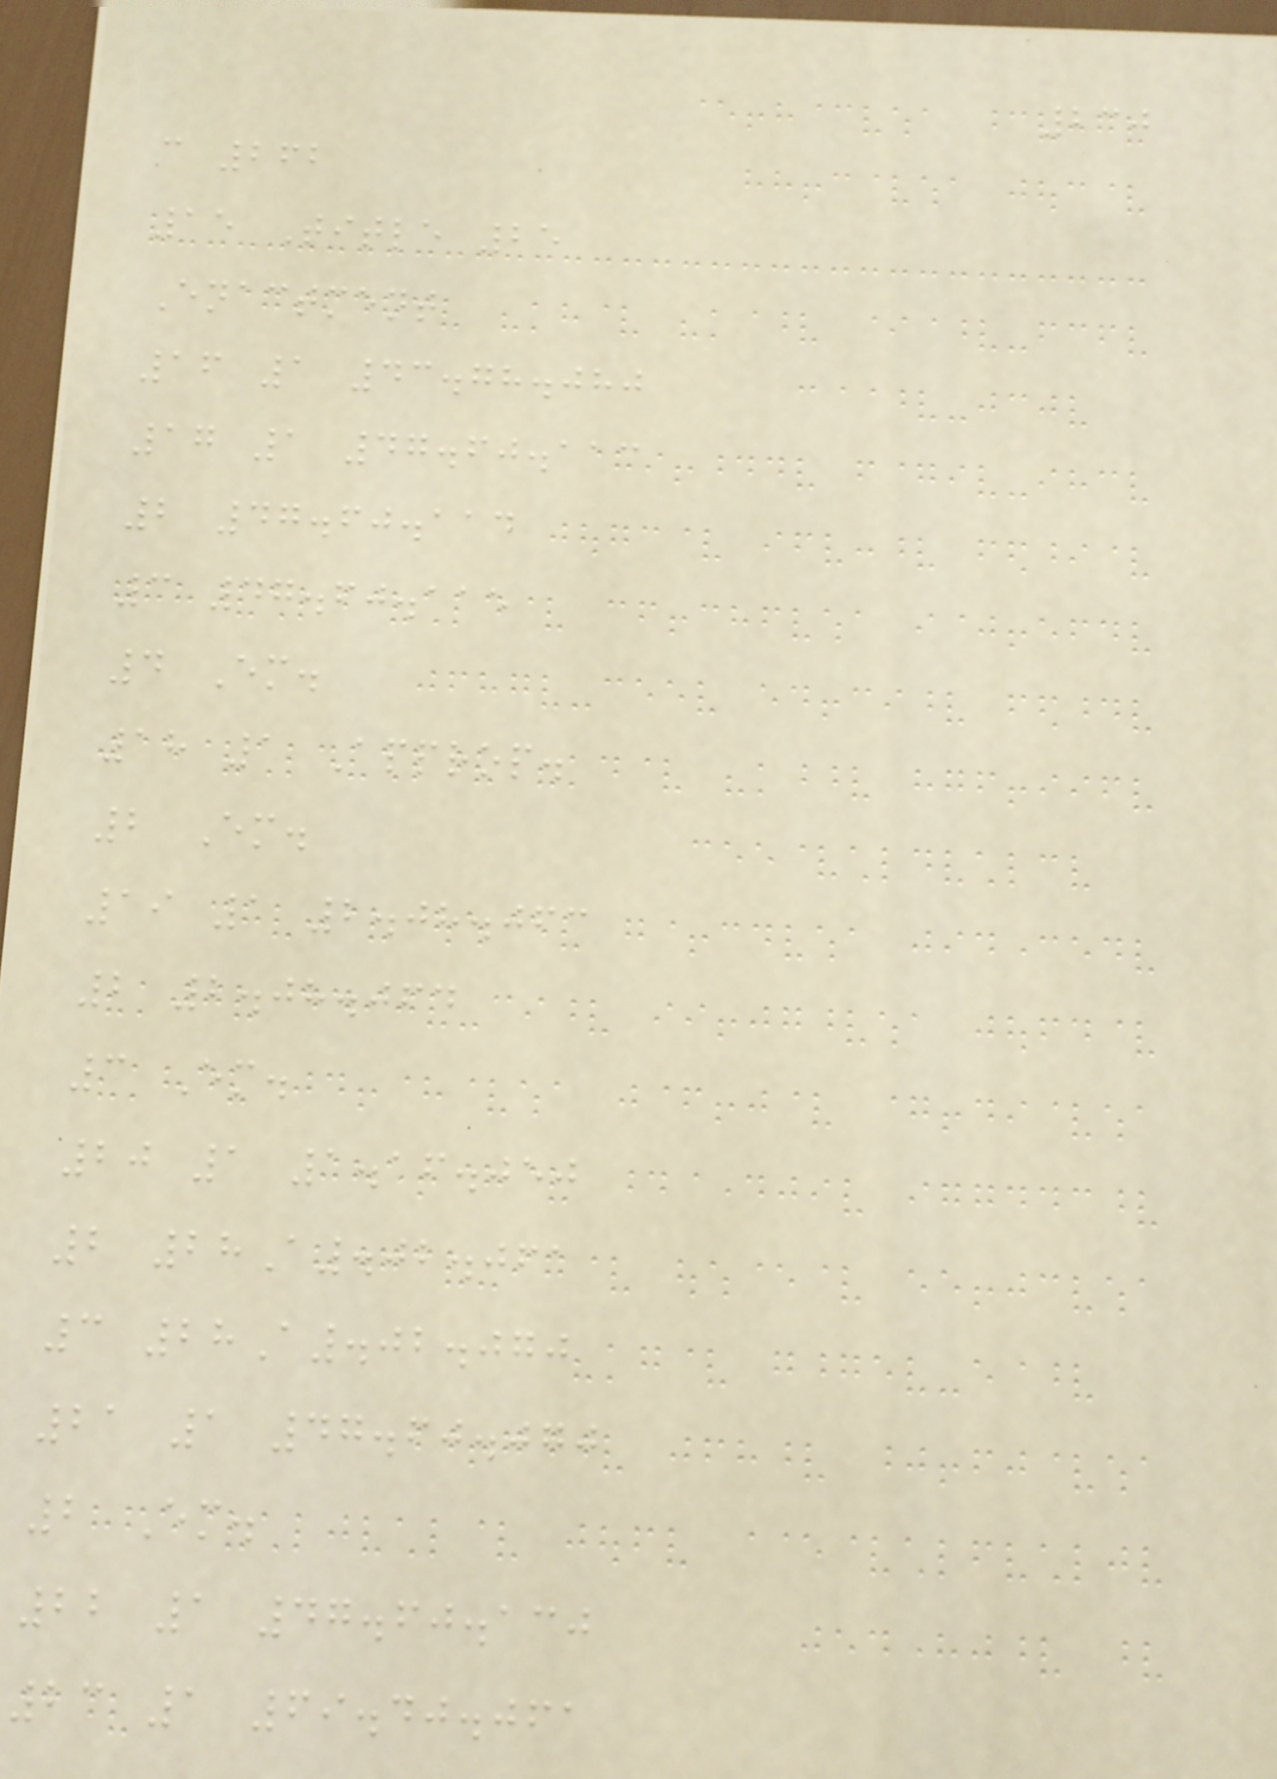230
c 262
15 Title 25
Enactment
16 1 43.78.080
17 1 47.60.113
2 47.60.114
3 47.60.115
4 Em.
18 1 Approp.
2 Em.
19 1 2.08.063
2 2.08.064
3 Em.
20 1 1.16.050
2 28A.02.061
3 28A.02.070
21 1 47.60.070
2 Em.
22 1 47.60.130
23 1 69.40.061
